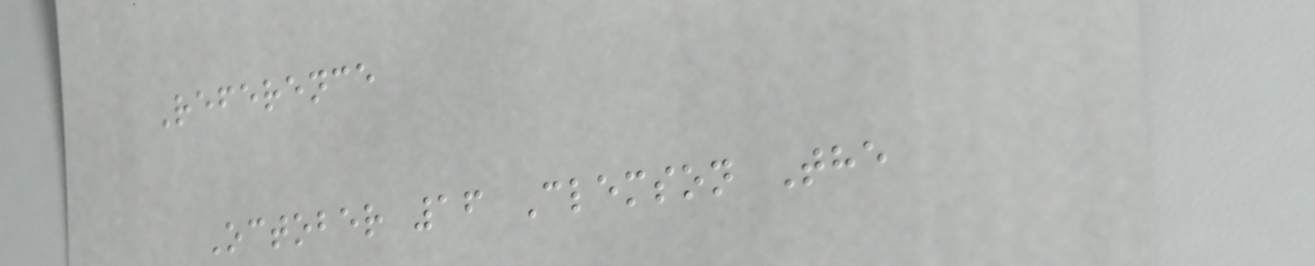Reference
October 16 Clemson The
